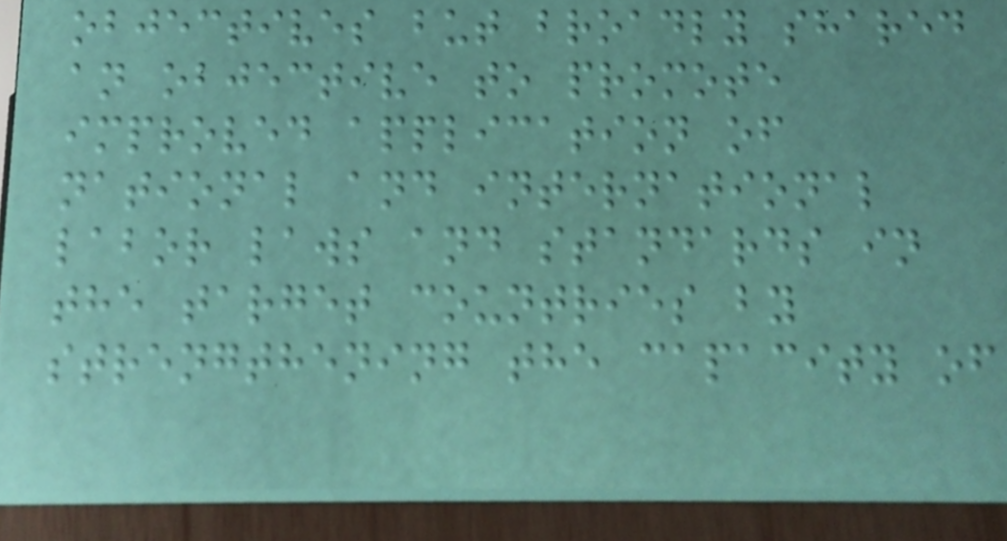objectives but broadly shared
an objective to promote
improved application of
national and international
labor laws and standards in
the target countries by
strengthening the capacity of
